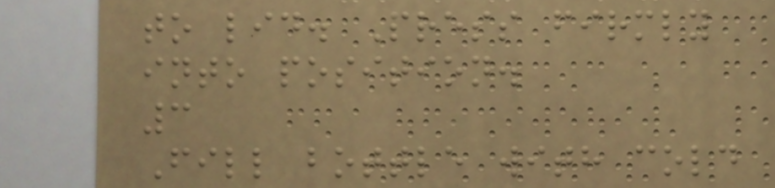to lid. Press firmly
into position.
3
Fill bottle with cold
